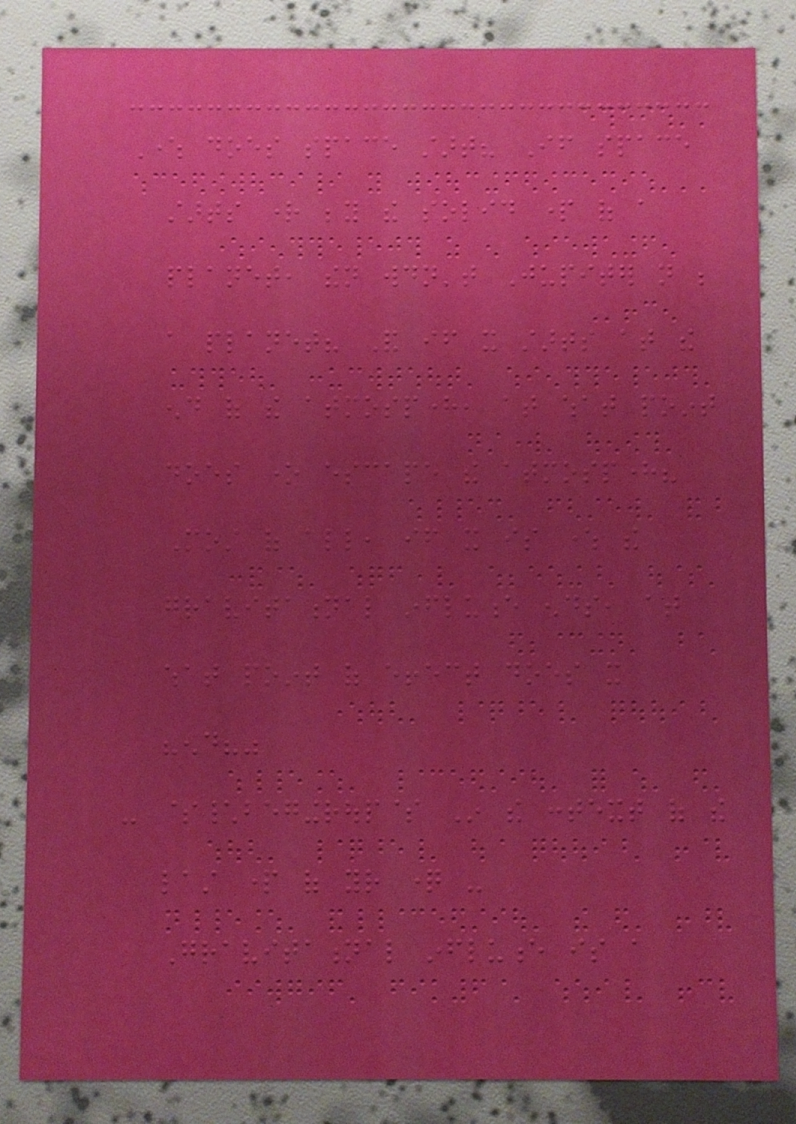Where does space start? If space
starts right beyond the solid part of a
planet, then wouldn't Jupiter not be
a planet? And if it starts at the
end of the atmosphere, at what point
does one escape the atmosphere?
Most of all, if it is where the
gravitational influence ends, at
what point of effect does it
"end?"
- $\begingroup$ In the context of the
last part of your question -
Gravitational influence is a
